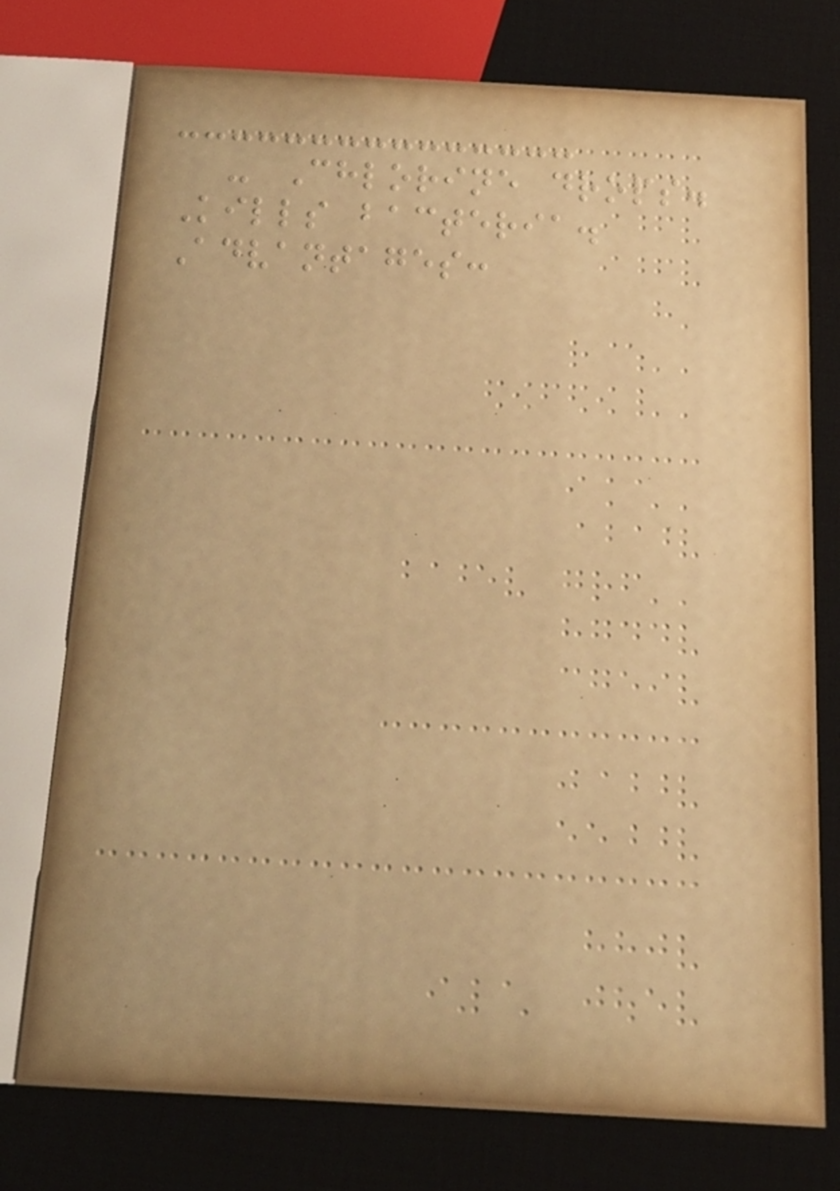- Chlorine drops.
Kills bacteria.
Advantages:
